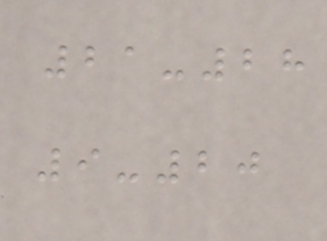21-28
9-20
